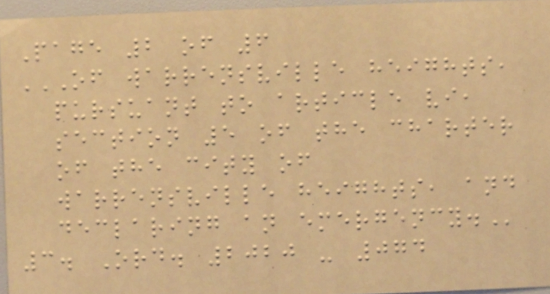Page 2 of 6
OF WARRENSVILLE HEIGHTS,
PURSUANT TO ARTICLE VI,
SECTION 5 OF THE CHARTER
OF THE CITY OF
WARRENSVILLE HEIGHTS, AND
DECLARING AN EMERGENCY.
3. Ord. 2020 - 074
